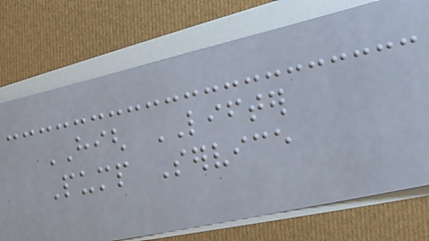HIGH LIFTER
Pump Service
